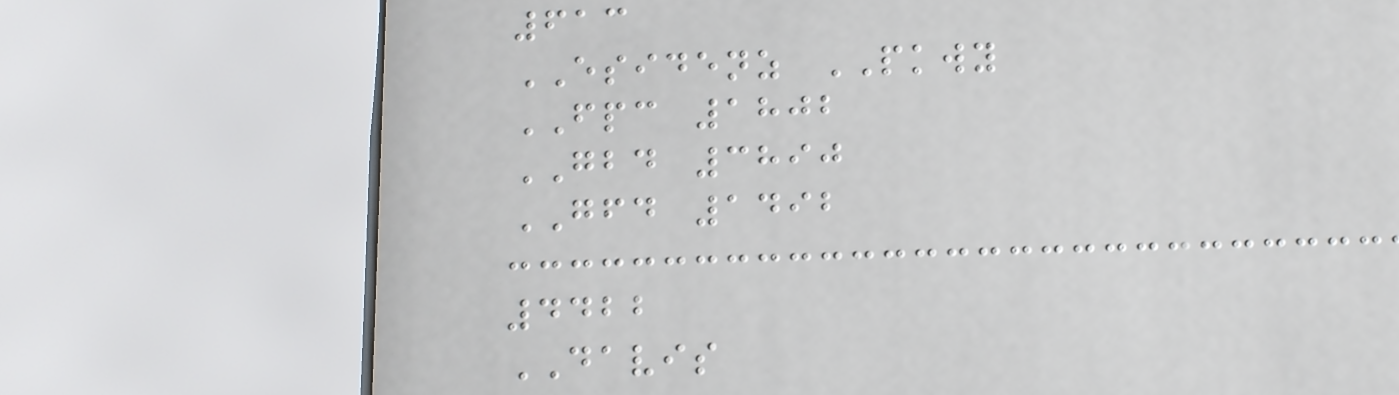613
ESIDENZ PKWY
FPC 1802
GBD 3890
GFD 1492
4422
DAVIS
